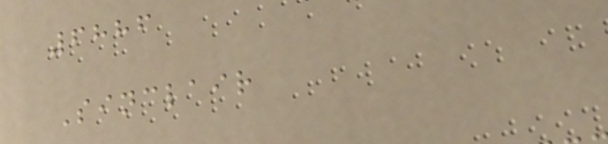6886
Sinclair
